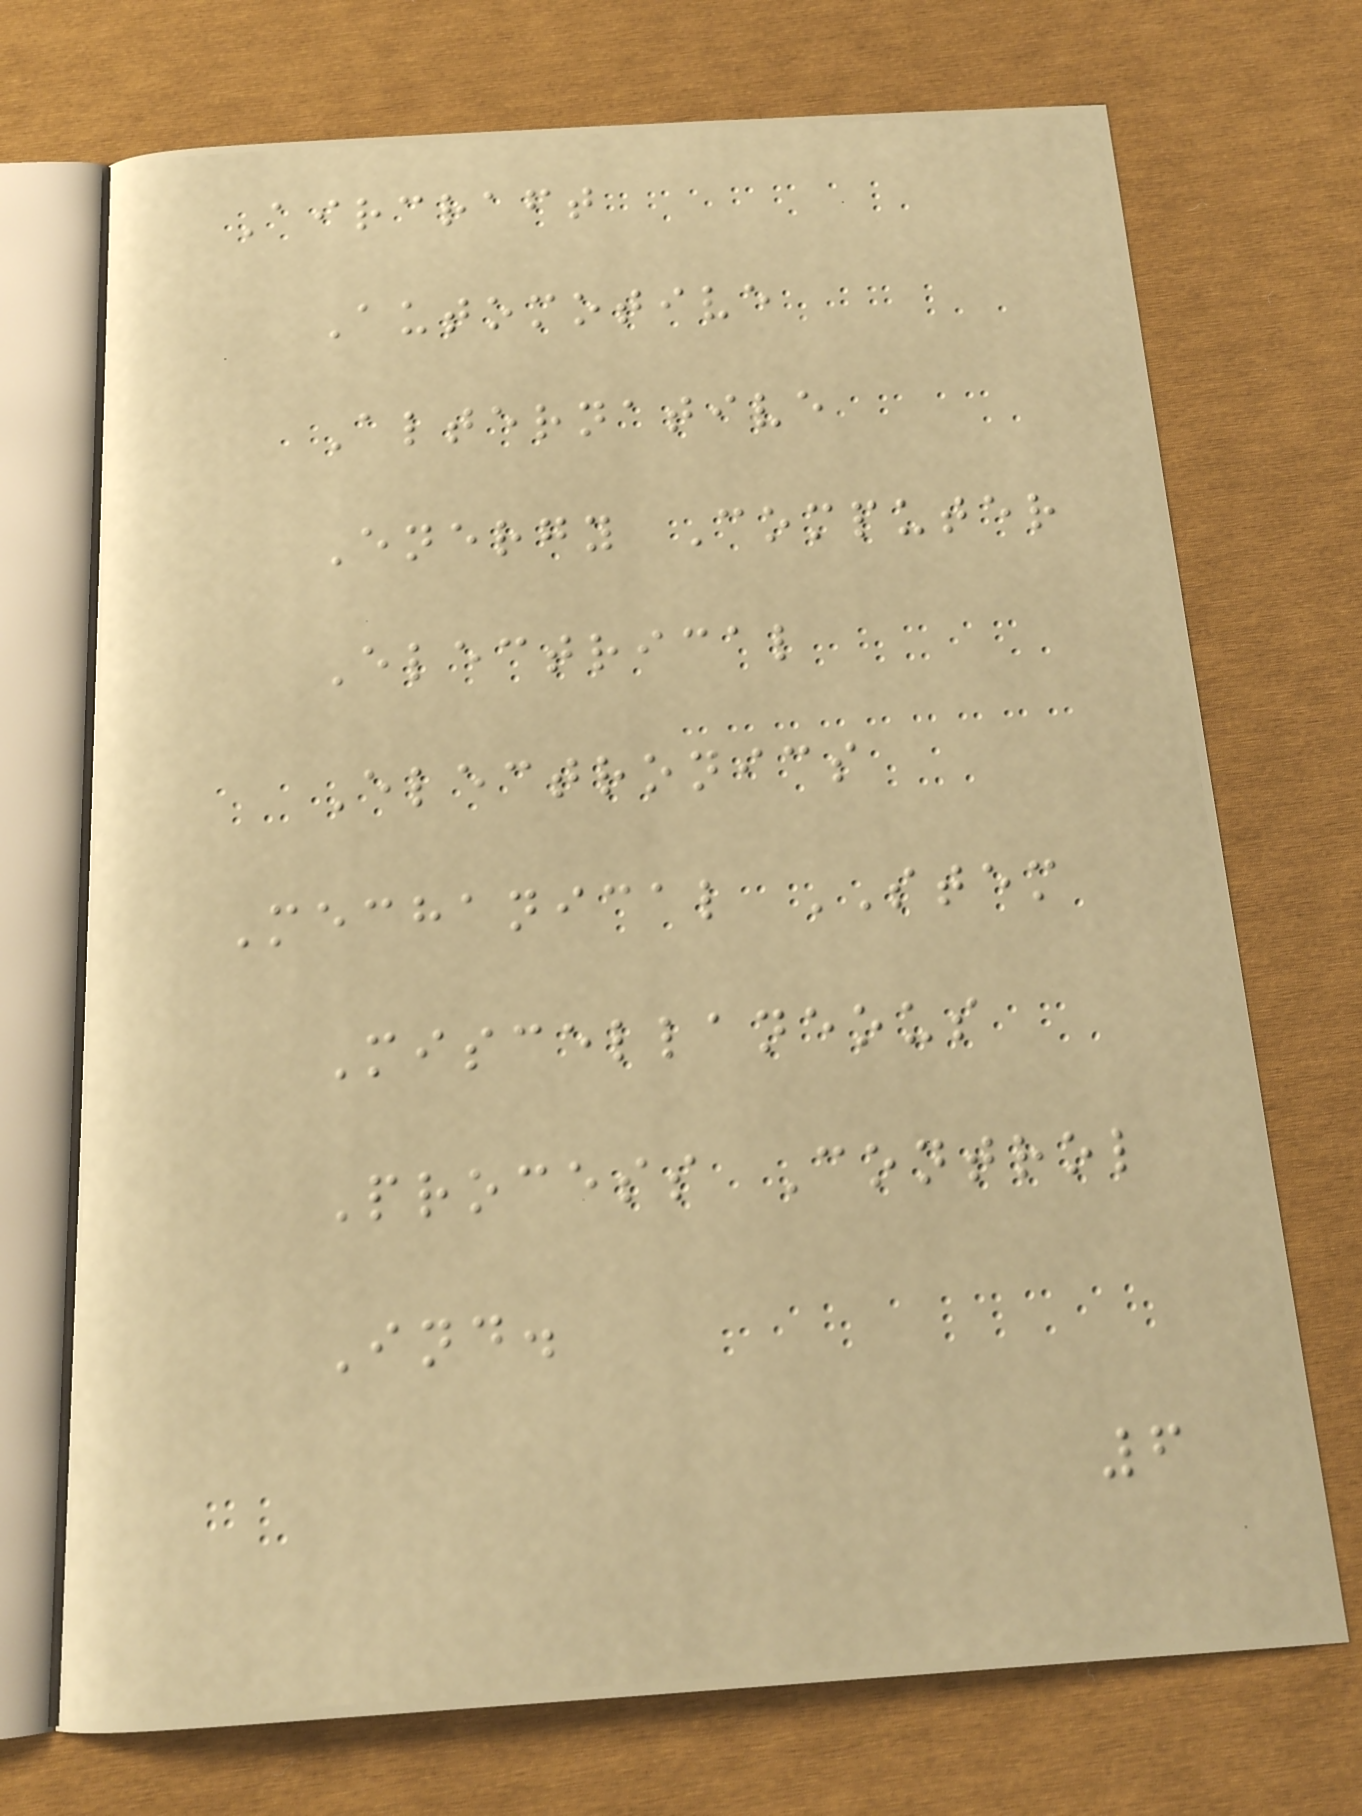Aircraft
Automotive
Alternative
Energy Computer
Electrical
Electronics
Mechanical STEM
Miscellaneous
Process Control
Ind.
6
